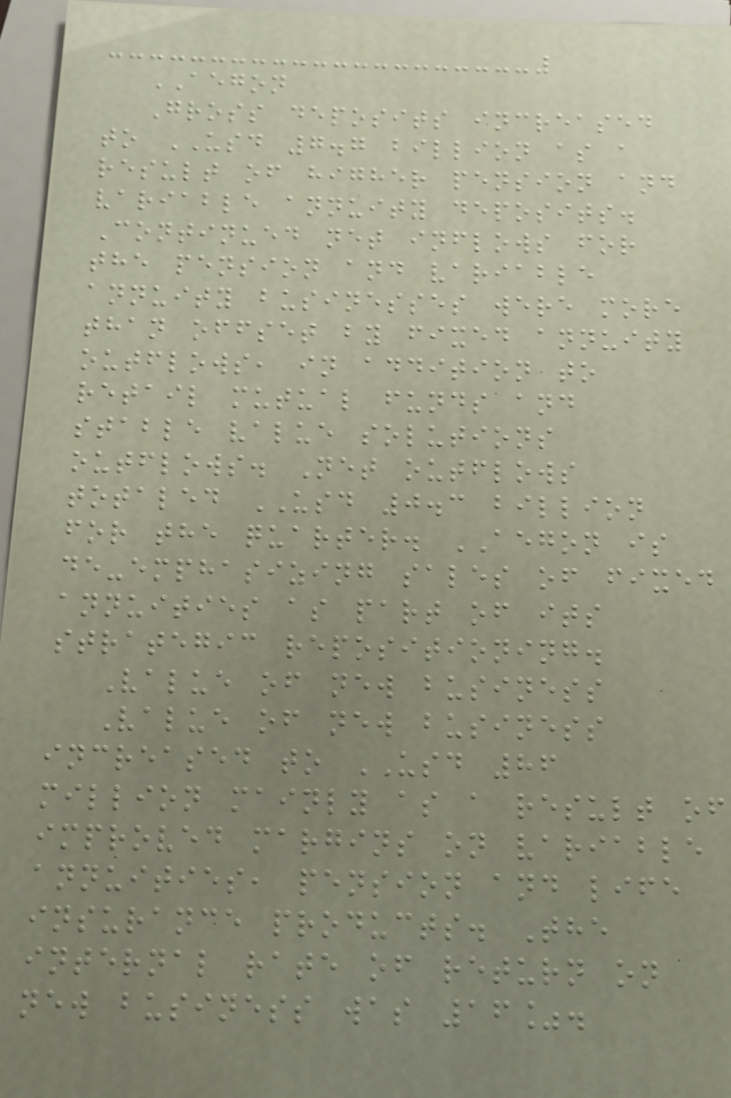AEGON
Gross deposits increased
to USD 7.7 billion as a
result of higher pension and
variable annuity deposits.
Continued net inflows for
the pension and variable
annuity businesses were more
than offset by fixed annuity
outflows, in addition to
retail mutual funds and
stable value solutions
outflows. Net outflows
totaled USD 0.3 billion
for the quarter. AEGON is
de-emphasizing sales of fixed
annuities as part of its
strategic repositioning.
Value of new business
Value of new business
increased to USD 86
million mainly as a result of
improved margins on variable
annuities, pension and life
insurance products. The
internal rate of return on
new business was 16%.
